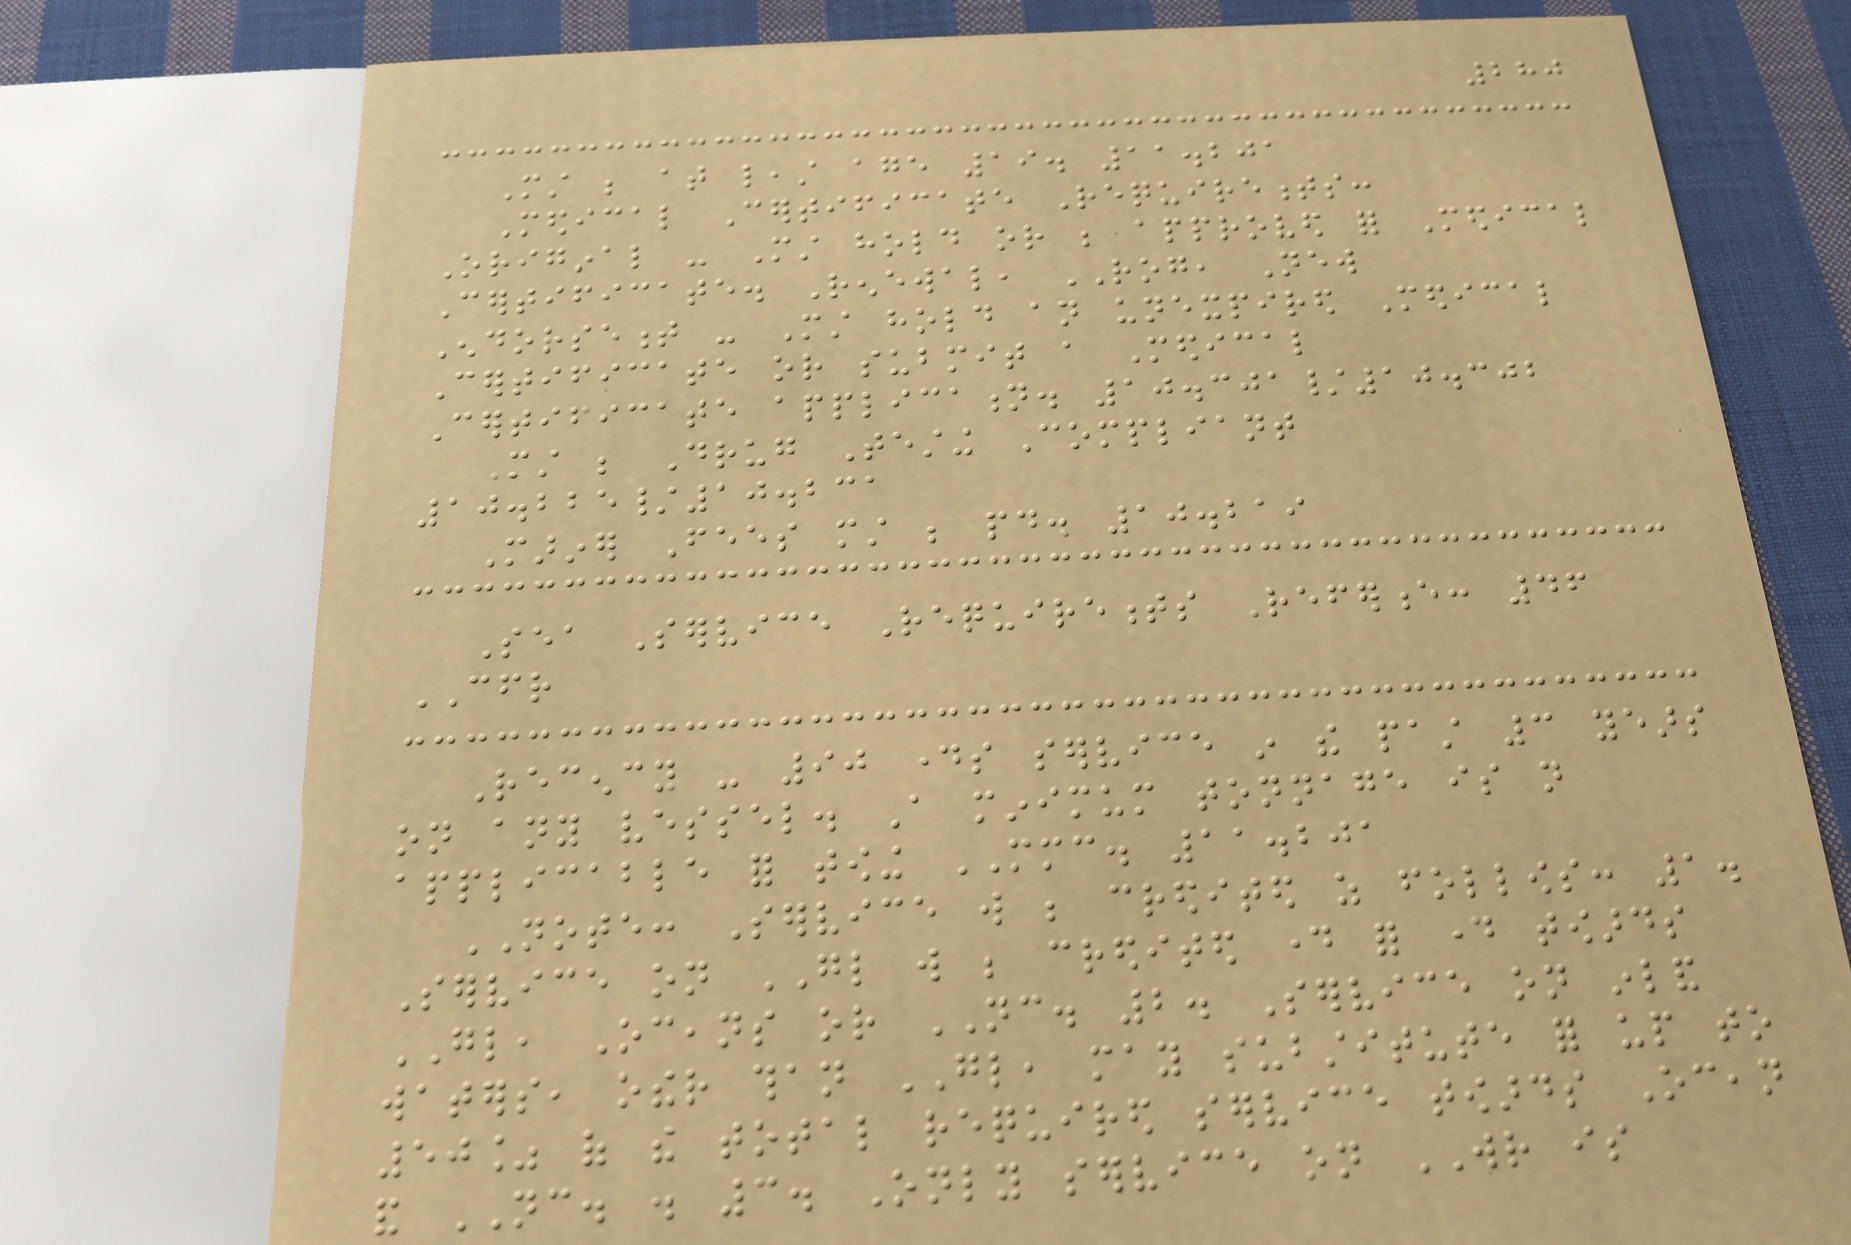280
Must be at least age 19. 11.201
Medical Certificate Requirements:
Original - Must hold or be approved for Medical
Certificate. Renewal, ROG, New
Endorsement - Must hold an unexpired Medical
Certificate or submit a Medical
Certificate application. 10.301/10.302
Must be Drug Testing Compliant
10.225/10.231
Mariner Fees must be paid. 10.219
Sea Service Requirements Reference: 46
CFR
Recency - 90 days service in the past 3 years
on any vessel. A minimum tonnage is not
applicable for towing MMC. 11.201
NOTE: Service will be credited as follows: 1.
Service on GL will be credited day for day towards
GL, Oceans or NC. 2. Service on inland
waters, other than GL, may substitute for up to
50% of the total required service towards Ocean
and NC. . 3. Only service on WR is
